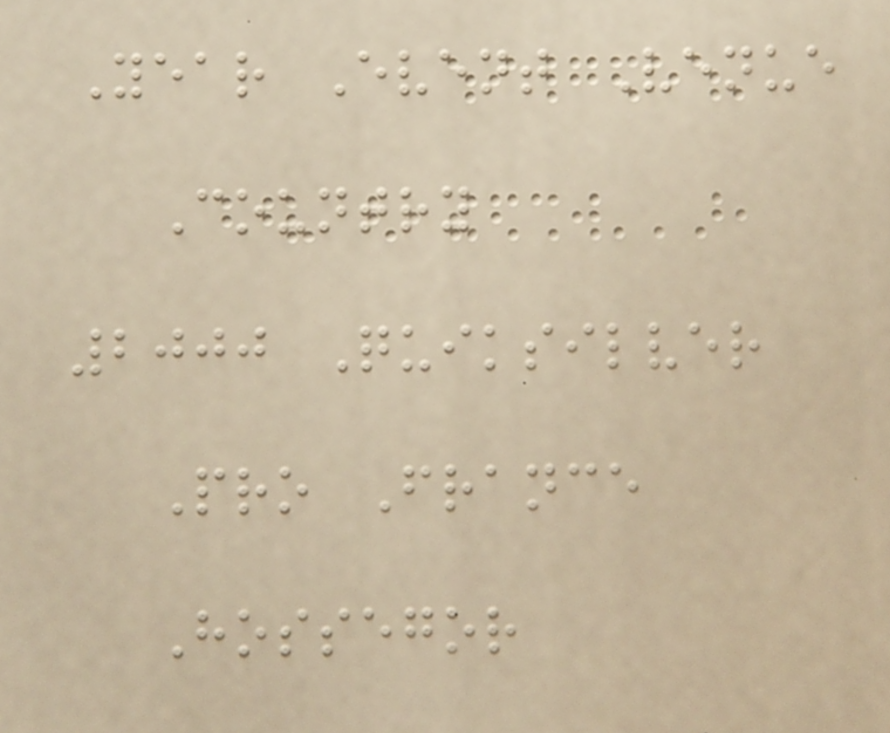Year Event Venue
Country
2000 Quiksilver
Pro France
Hossegor
